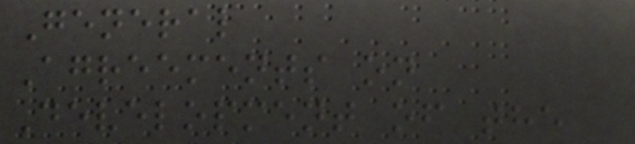General
Agreements on
Development of the
